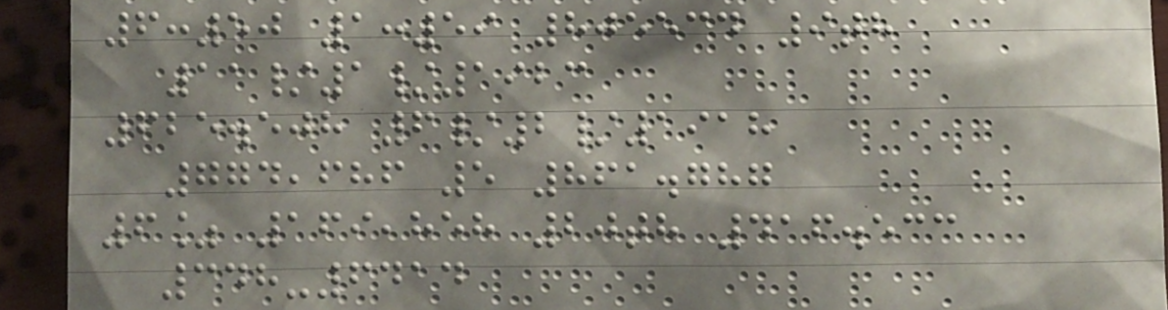6:50 1:59 805534 9th
11/1/1923
625.508 6/2/1918
774,686 5 861.787
6% 169,858 20th 416.533
348-6414
